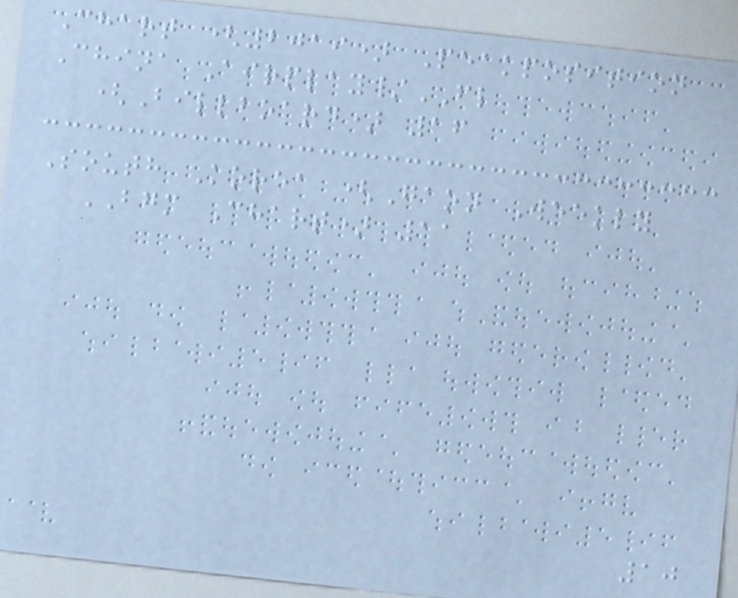Chart (2019) Peakposition
China Airplay/FL
(Billboard) 16
South Korea (Gaon Weekly
BGM Chart) 11
10
